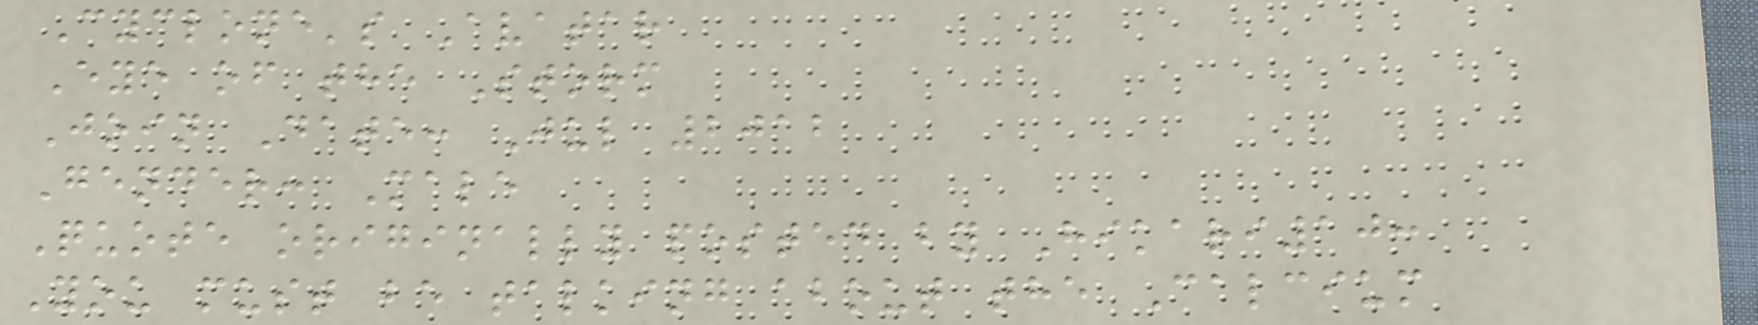Cyclone's Avatar
Eye of the Storm
Join Date: Jul 2012
Gender: Male
Quote originally posted by Hikari10:
You must be talking about the Calcium
